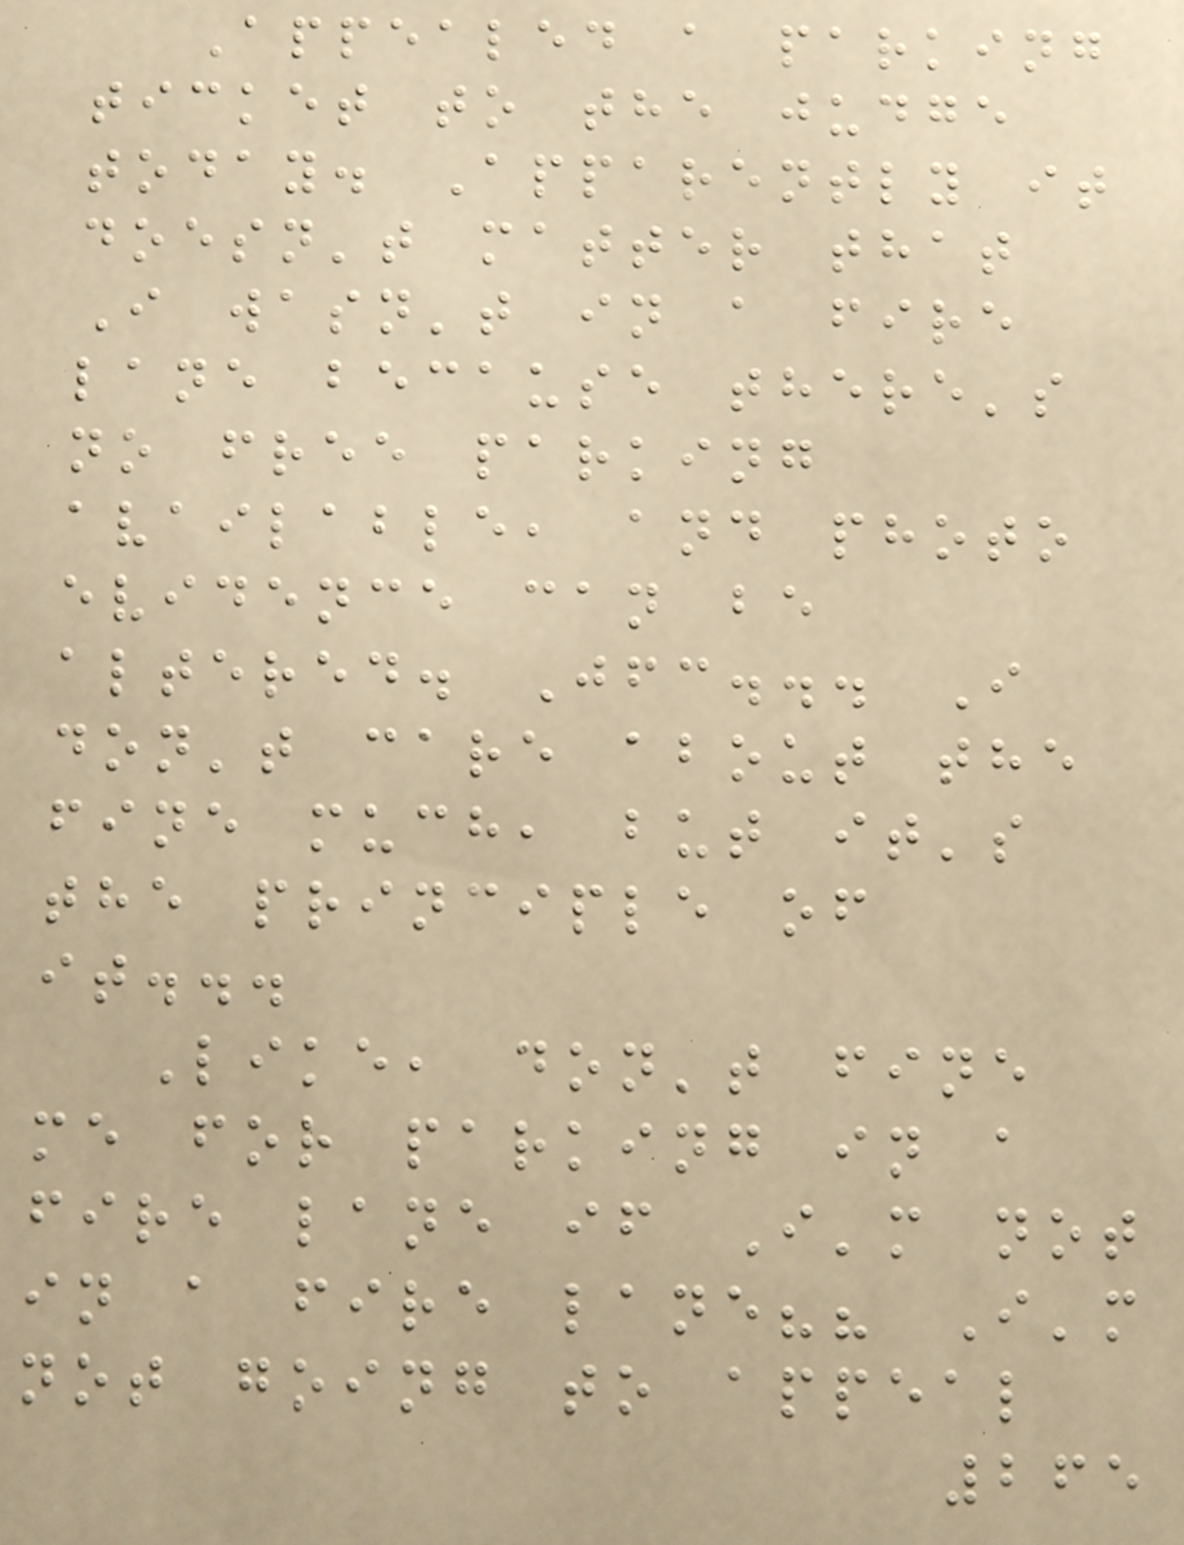Appealed a parking
ticket to the judge
today. Apparently it
doesn't matter that
I wasn't in a fire
lane because there's
no free parking
available, and photo
evidence can be
altered. Jfc... I
don't care about the
fine much, but it's
the principle of
it...
Like, don't fine
me for parking in a
fire lane if I'm not
in a fire lane?? I'm
not going to appeal
265
